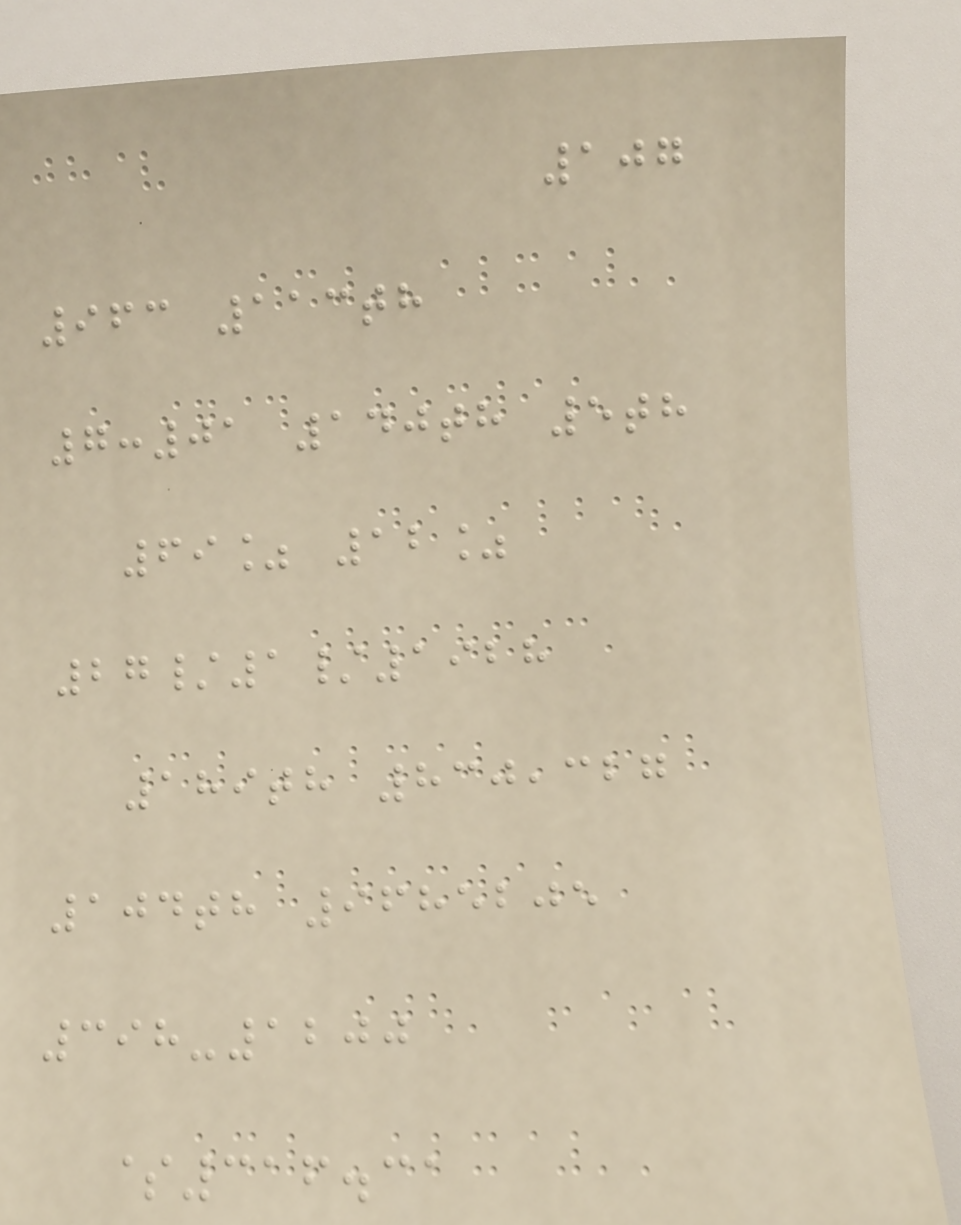107
963 113th
7:01 140th 5th
69% 12%
27/1/1928
189th 830,327
104th 9685205
398-1200
$316.31
